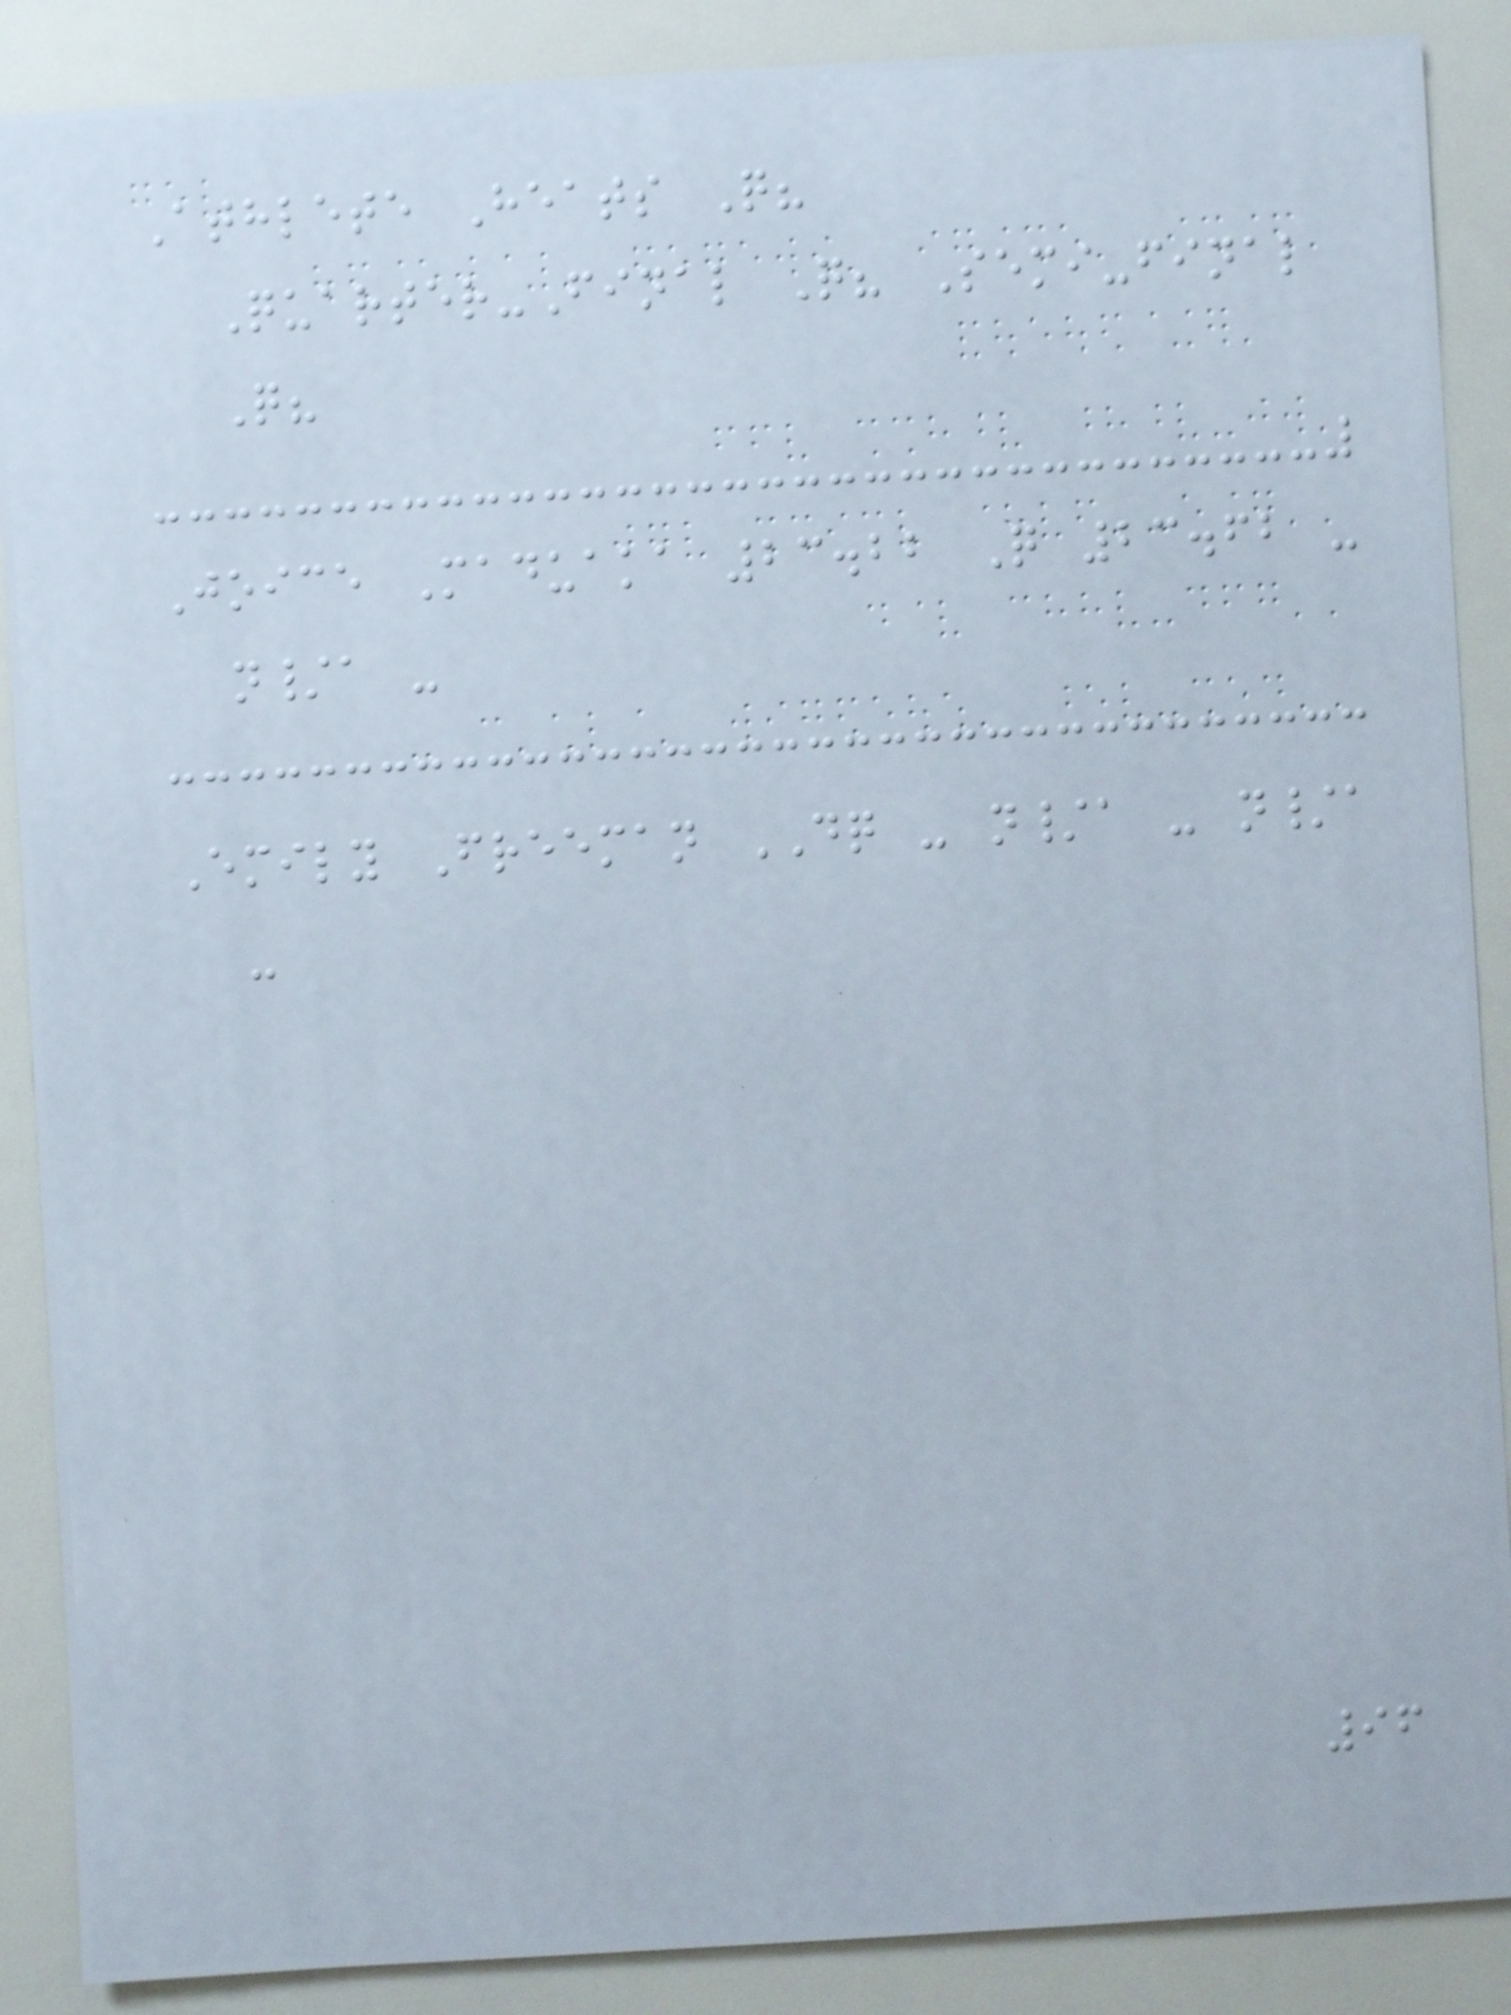Athlete Heats Q?
Quarter-Final Q? Semi-final
Q?
Joice Maduaka 23.22 Q 23.62 -
n/a -
Emily Freeman DQ - n/a - n/a
-
96
